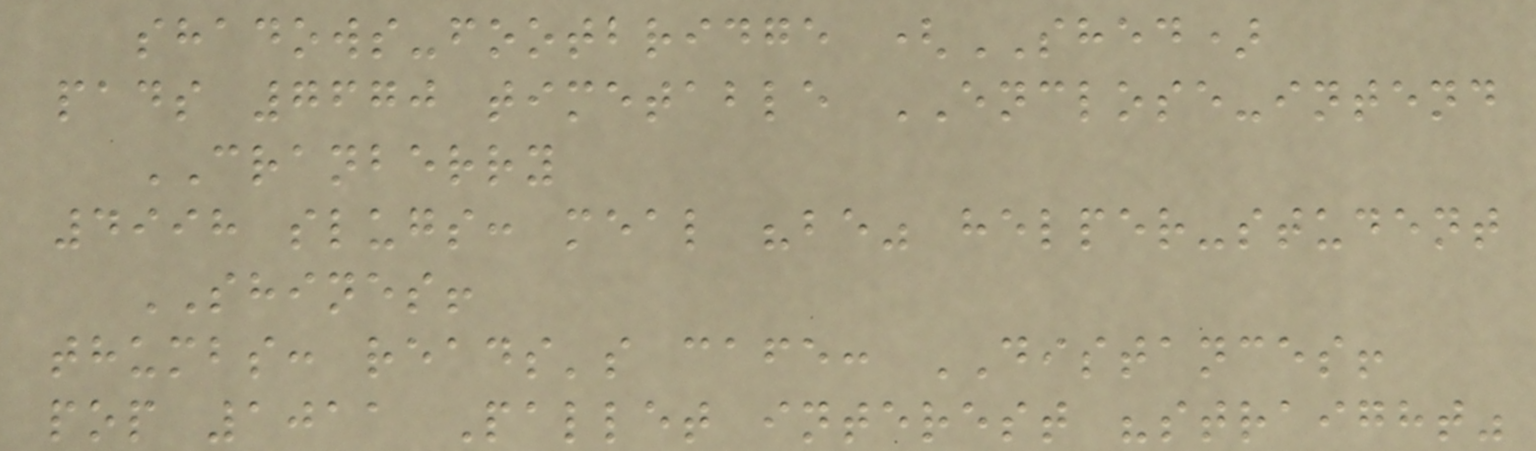shadows-footbridge (SHED)
pads 7670 timetable ENCLOSE-intend
CRANBERRY
4998 slugs: meal "be" helper-student
SHINES!
thumbs: reads's cafe: DISTANCES!
pop 1011 Pallet interest "straight"
